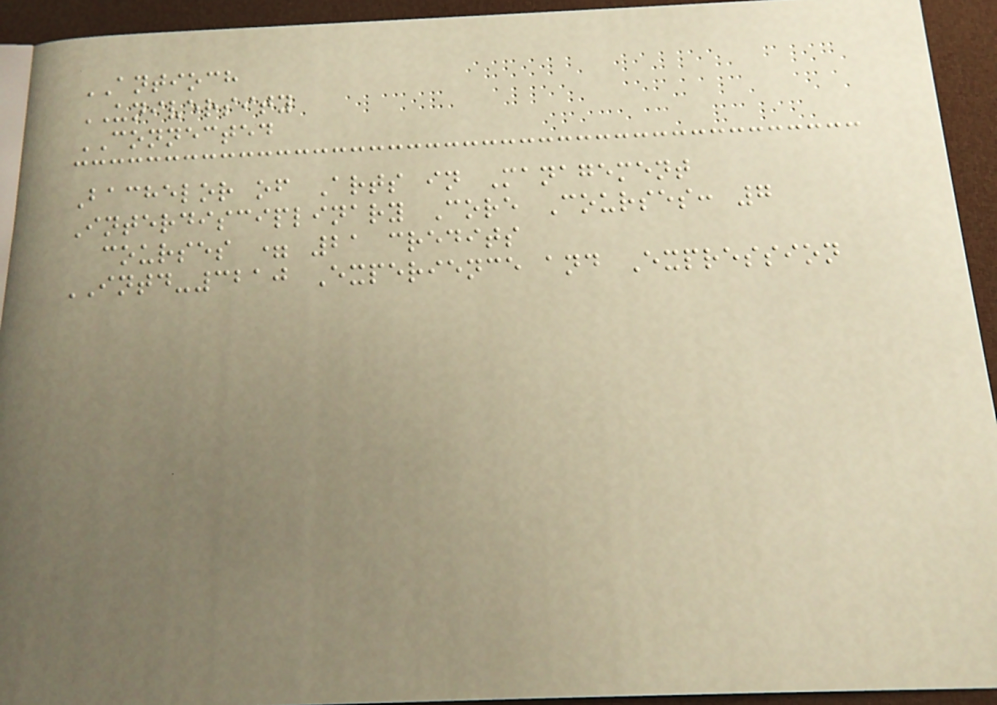ANTIOCH
UNIVERSITY
CONNECTED
Bachelor of Arts in Management
Interdisciplinary Core Courses: 7
courses = 21 credits
INTD-3210 Experience and Expression
